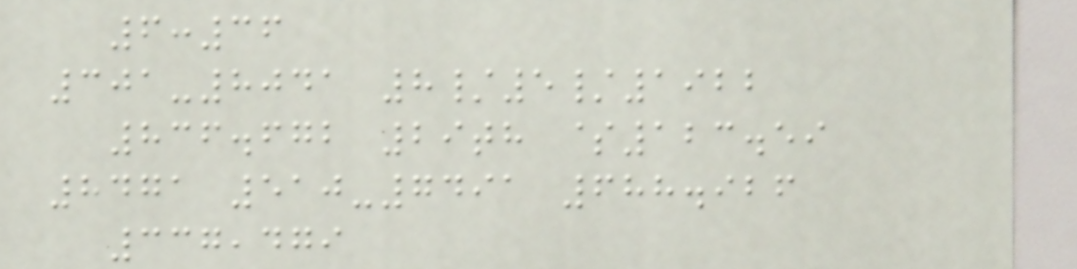6:36
301-8041 8/5/1922
836.672 29th $123.59
8471 510-7491 688.926
337,479
